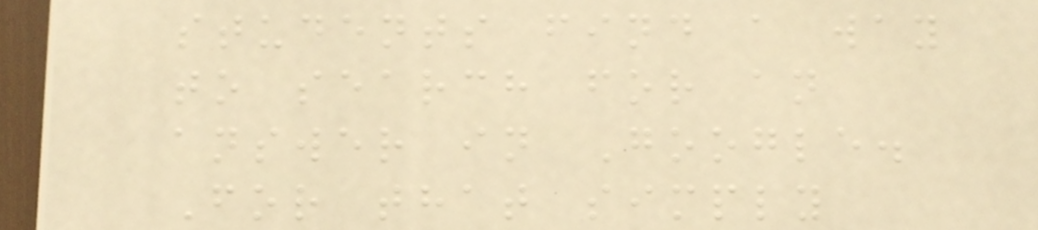students find a way
to search for an
answer in Google.
For that simply
